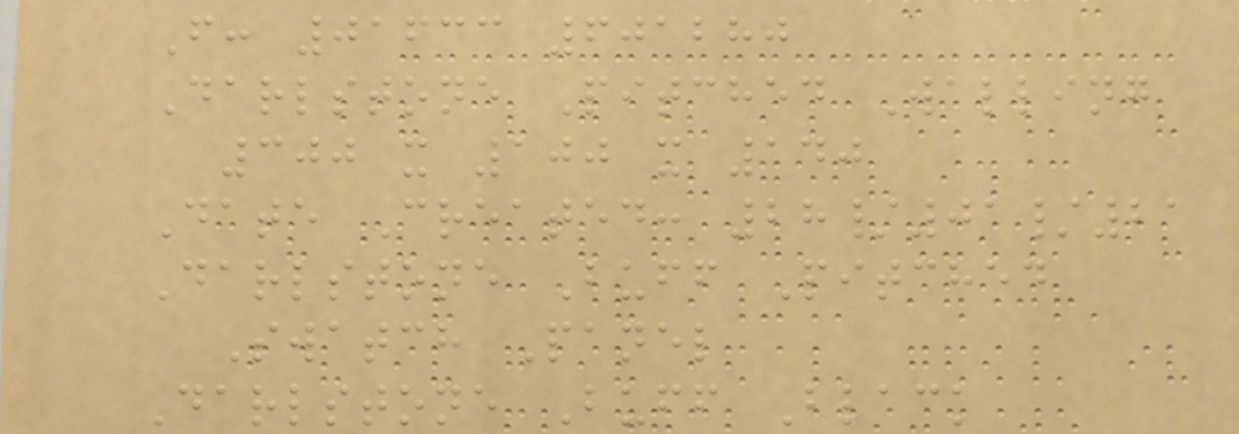F: 01633 601280
Darlstone Pitched Walling
300 x 100 x 140
Date Created: 28/01/21
Darlstone Buff Pitched
Swatch Panel
Darlstone Buff Black
